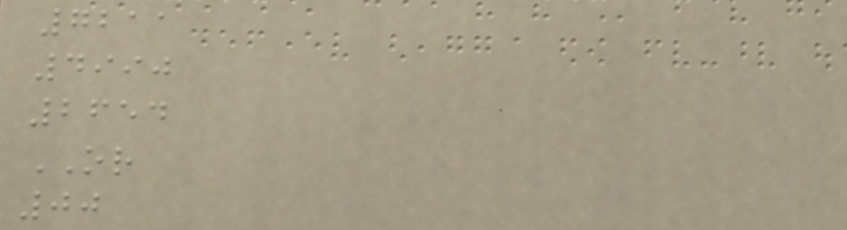7211
4990
2654
OR
00
